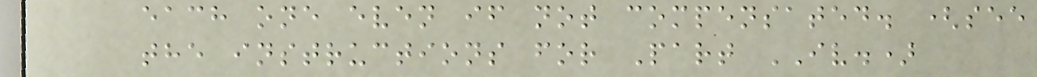each one even if not compensated. (see
the instructions for Part IV.)
